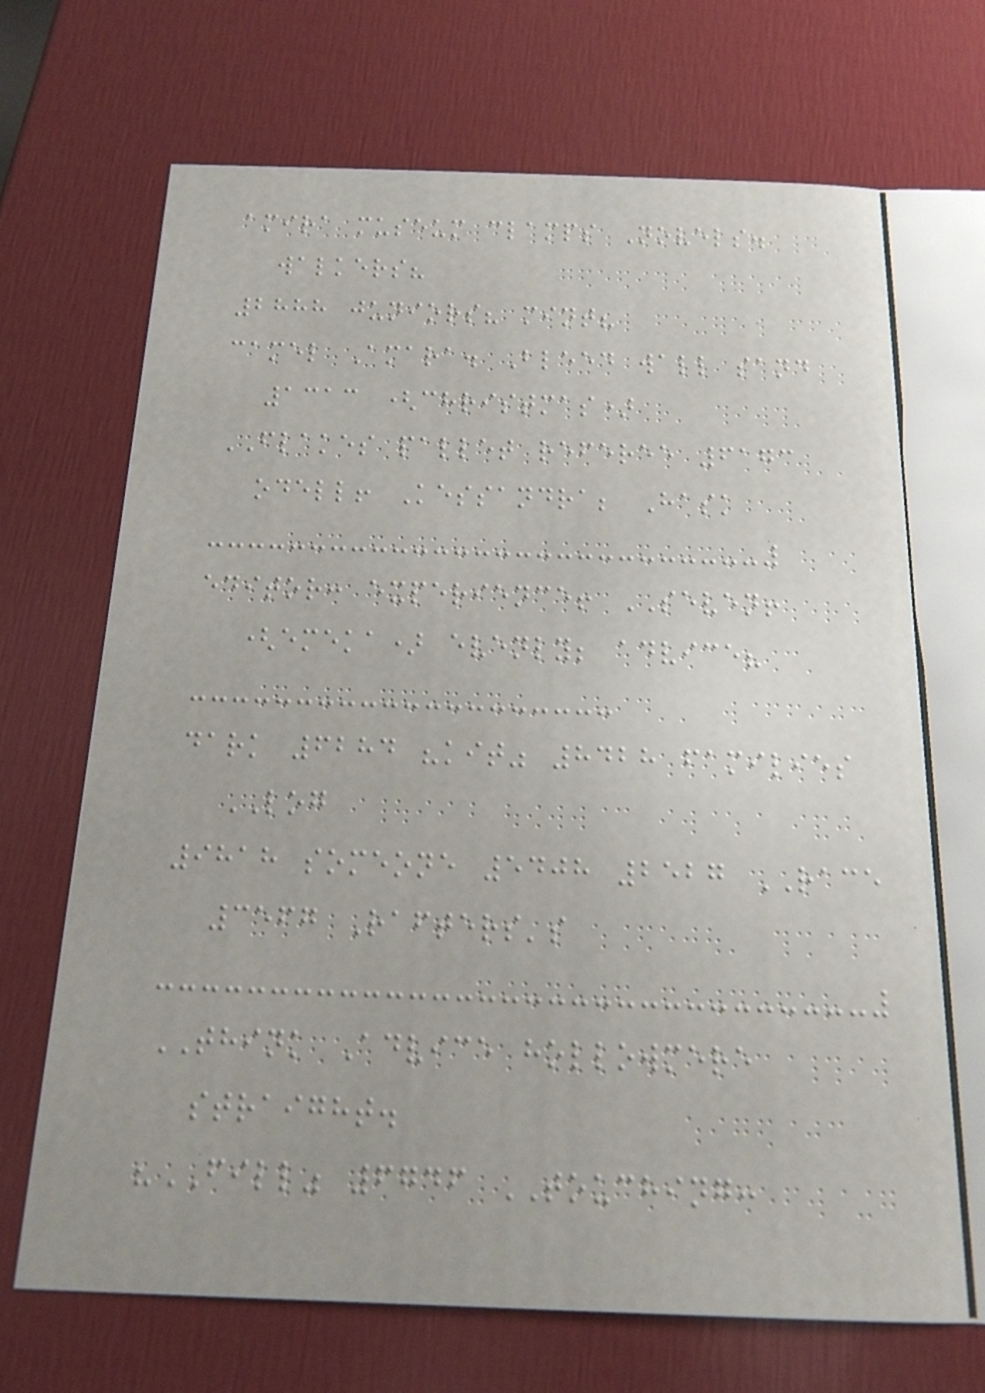amira museum clamps Novels.
walkers?
2888 juniors? mint?
camel Amara. Bleed wall sand
1313 (christmas)
FLAKES pallet referee 6173
odell! Kessandra; Hask
editor: experience! SEVEN!
(emeka) evenly; advice?
dark 6284 "kit" 8428 families
LOG
9818 someone 5408 2527 RACE
3567 Rafters's
THINK Advice hollowmere
straight.
"FILL" 6746 TOUCHING:
